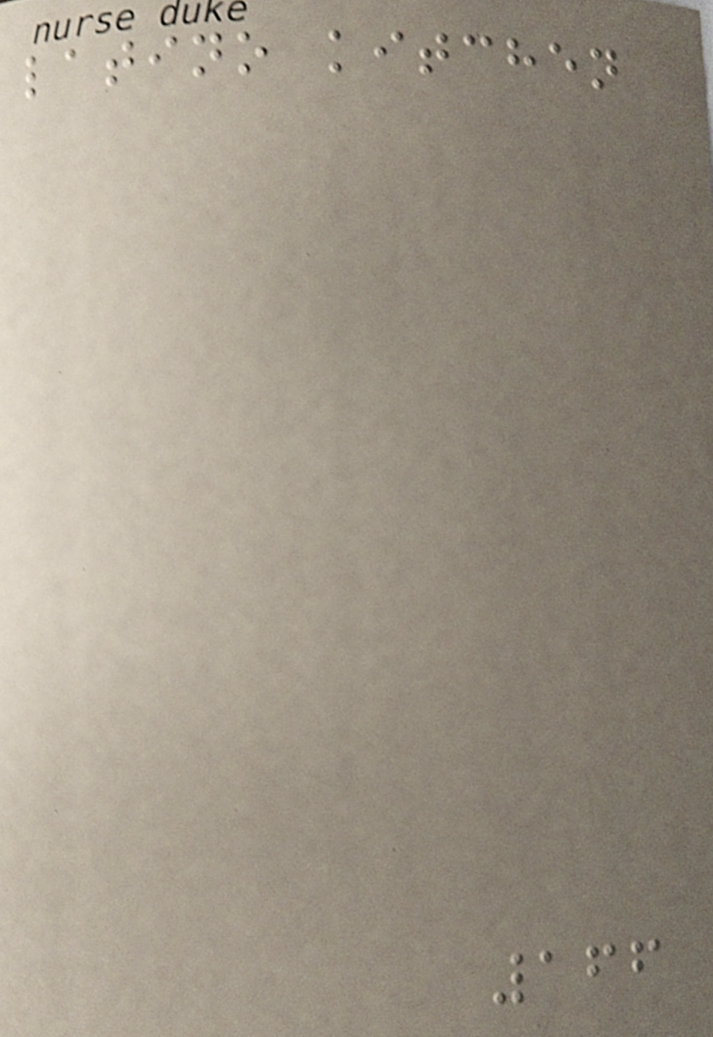latino kitchen
166
